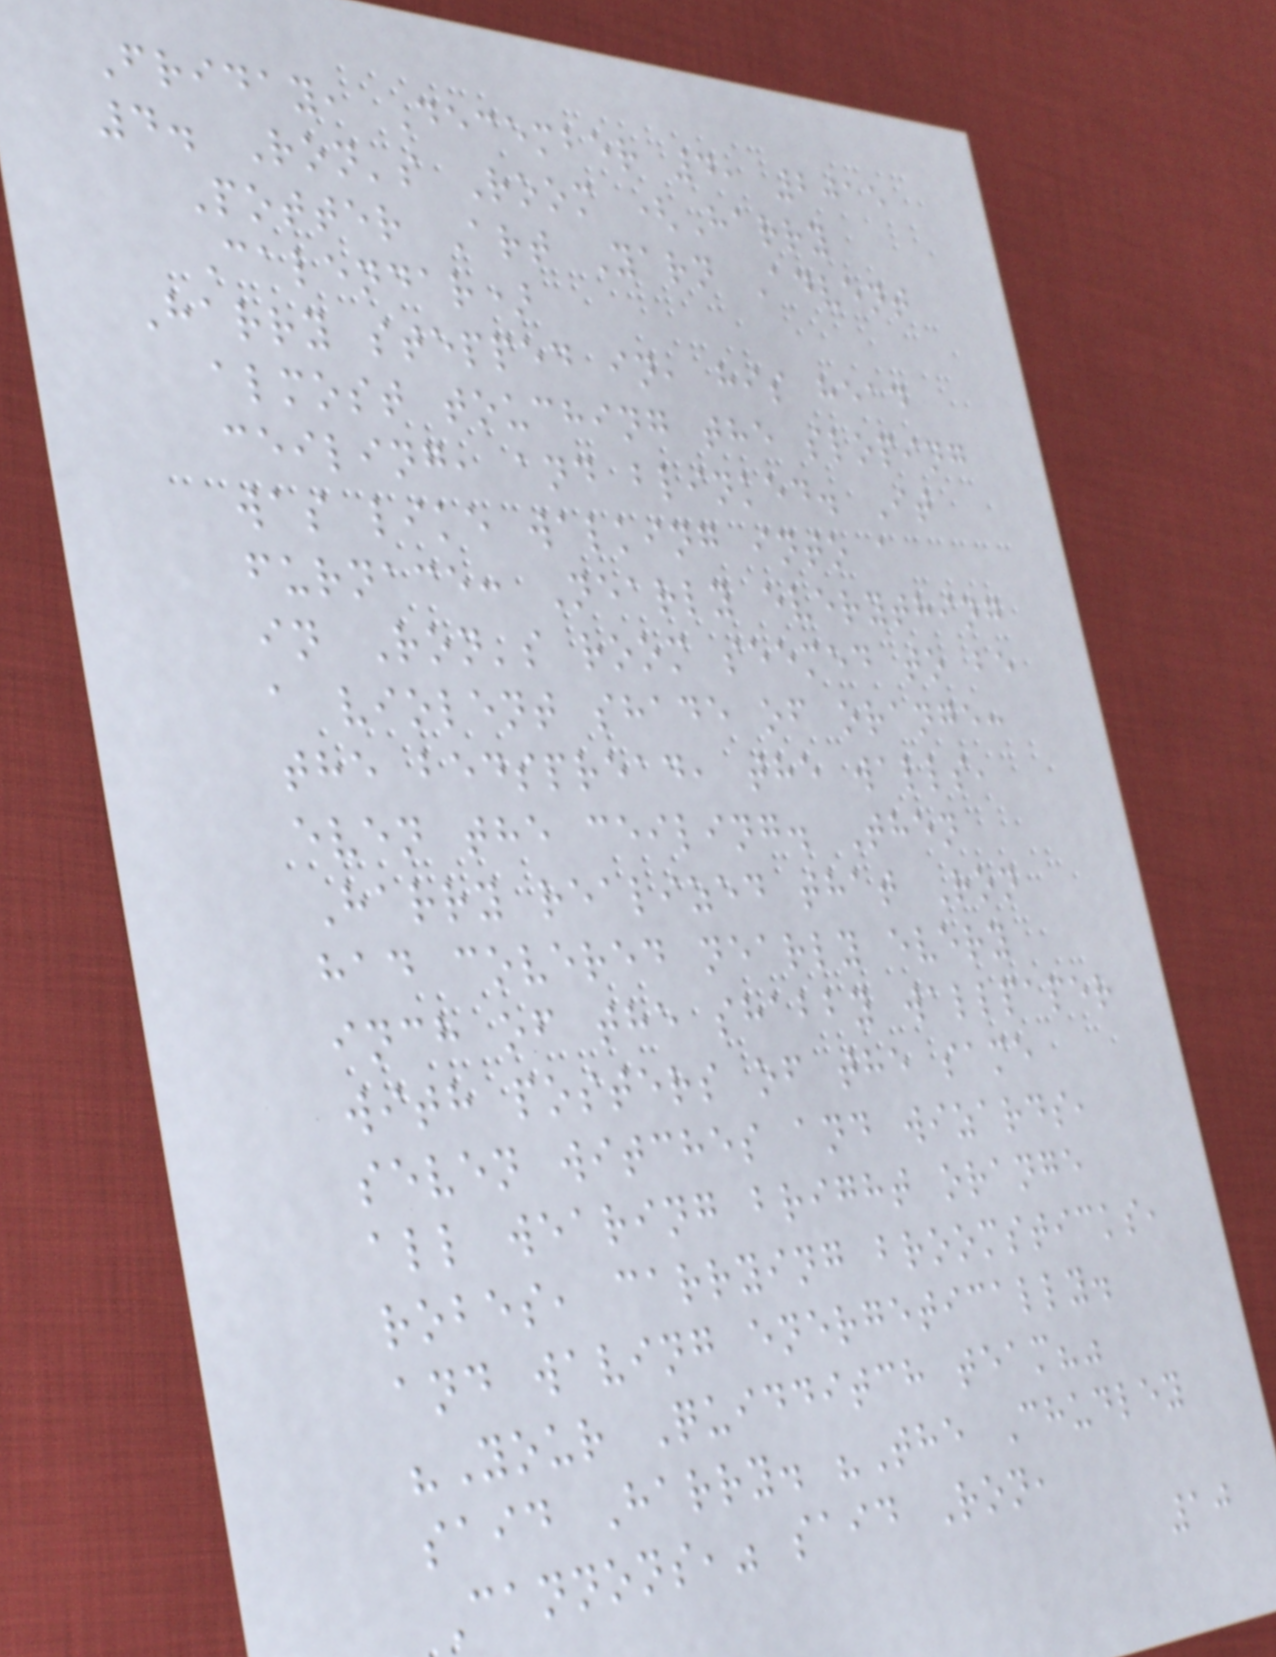Friday, December 4, 2015
4. Ron's Room (Harry
Potter Art Yarn Advent
Calendar)
Harry stepped in, his head
almost touching the sloping
ceiling, and blinked. It
was like walking into a
furnace: Nearly everything
in Ron's room seemed to be
a violent shade of orange:
the bedspread, the walls,
even the ceiling. Then
Harry realized that Ron
had covered nearly every
inch of the shabby wallpaper
with posters of the same
seven witches and wizards,
all wearing bright orange
robes, carrying broomsticks,
and waving energetically.
"Your Quidditch team?"
said Harry. "The Chudley
Cannons," said Ron,
10
